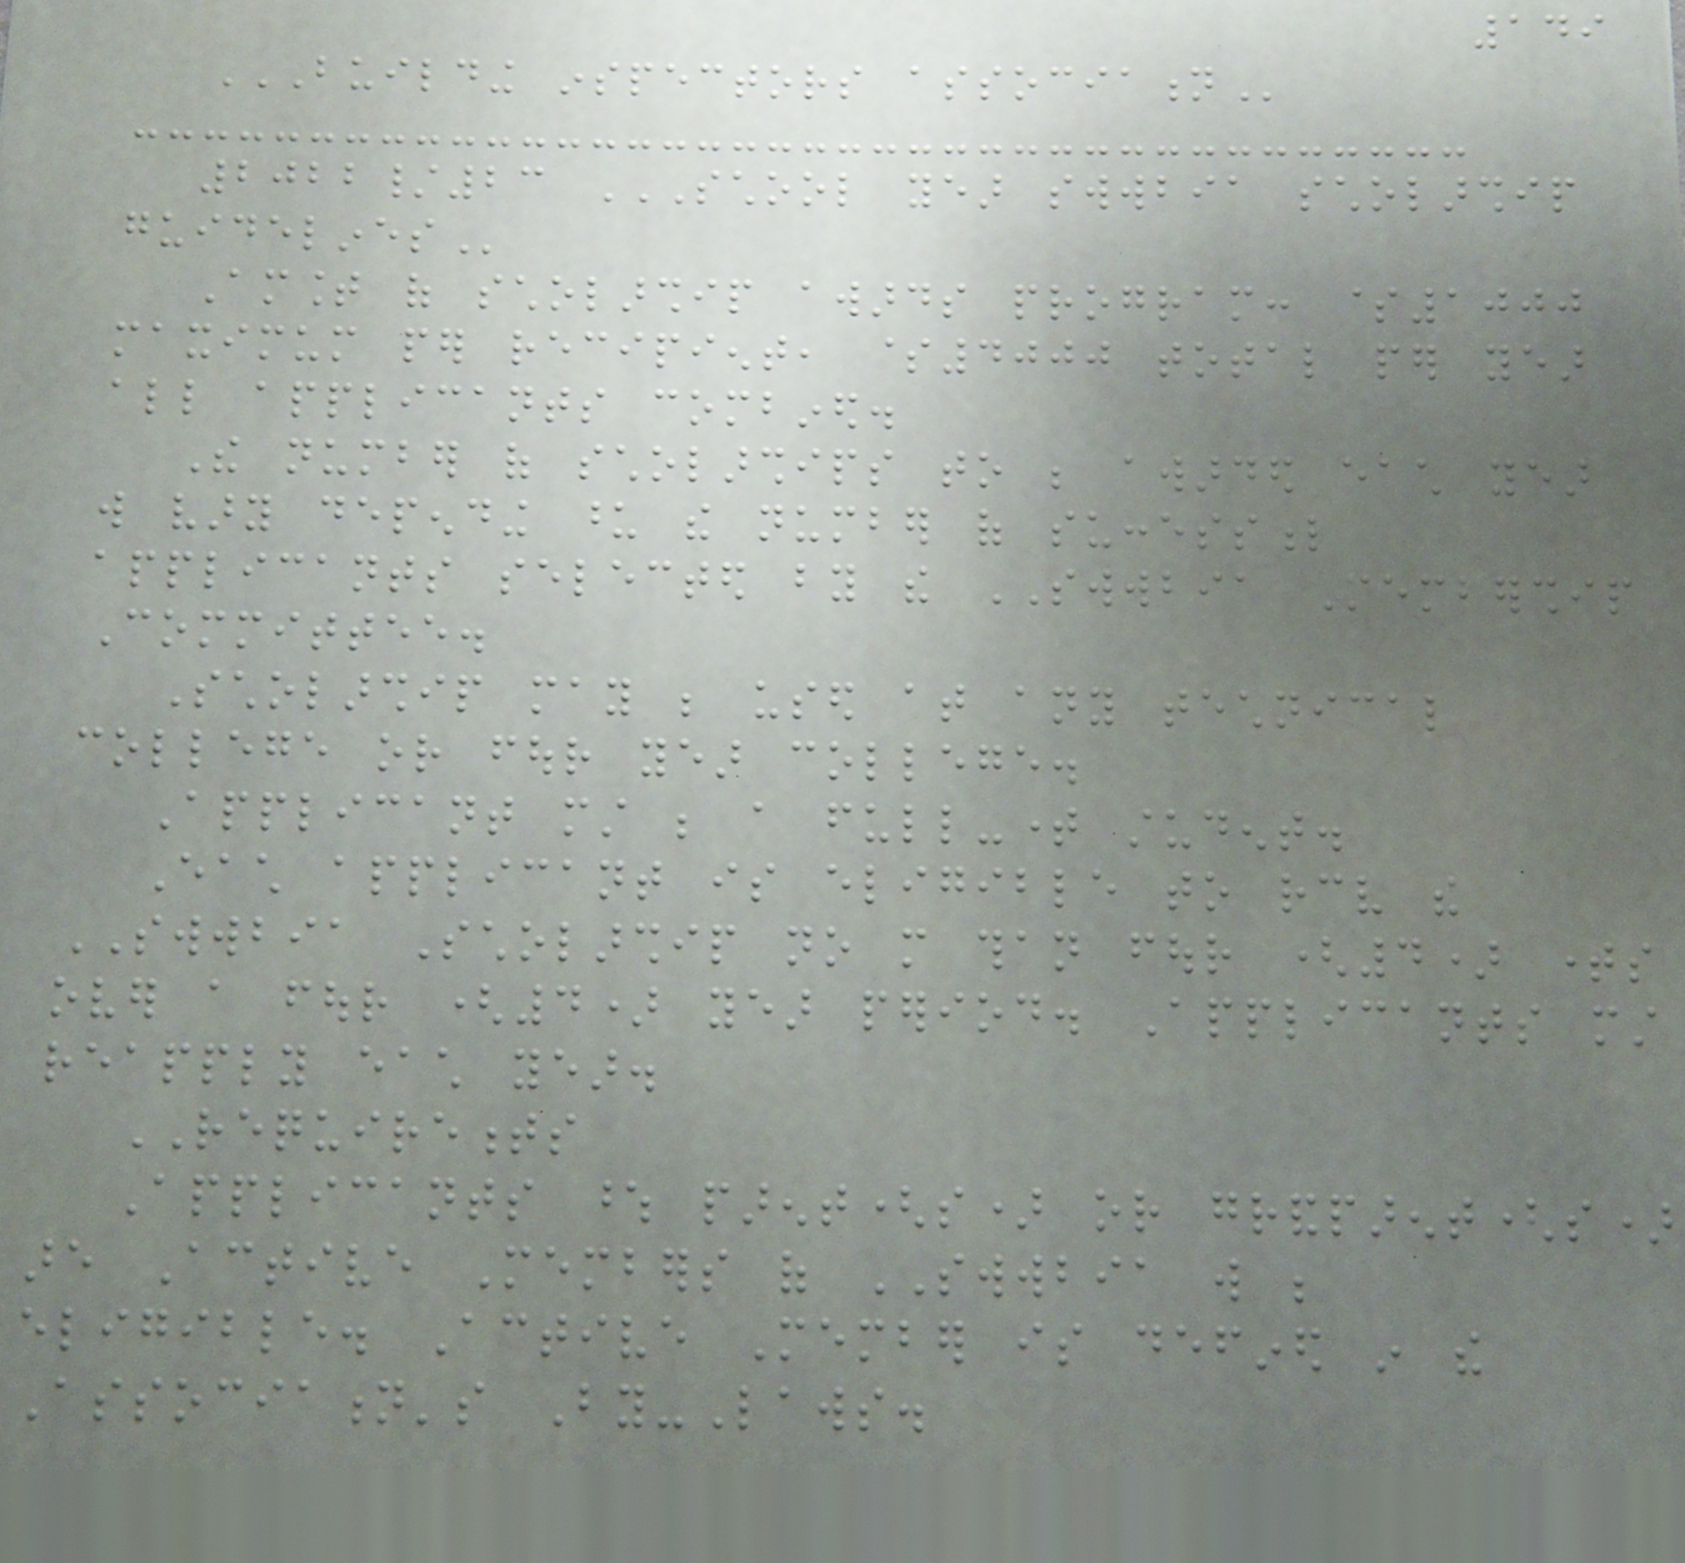149
BUILDING INSPECTORS ASSOCIATION
2022/23 SCHOOL YEAR SWWBIA SCHOLARSHIP
GUIDELINES
Amount of scholarship awards program: $1000
maximum per recipient, $4000 total per year
all applicants combined.
The number of scholarships to be awarded each year
will vary depending upon the number of successful
applicants selected by the SWWBIA Membership
Committee.
Scholarship may be used at any technical
college or four year college.
Applicant must be a full-time student.
Each applicant is eligible to receive the
SWWBIA Scholarship no more than four (4) times
over a four (4) year period. Applicants must
reapply each year.
REQUIREMENTS
Applicants whose parent(s) or grandparent(s)
are Active Members of SWWBIA will be
eligible. Active Member is defined in the
Association's By-Laws.
